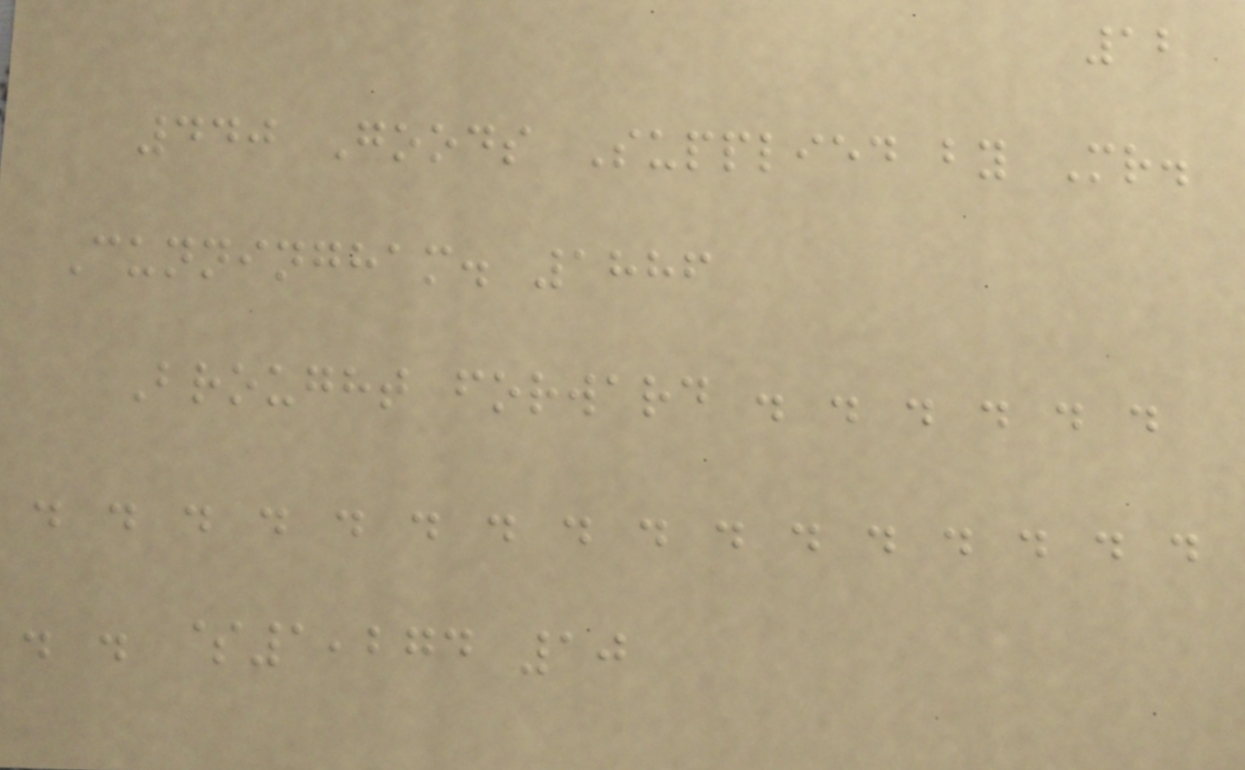12
440 Goods Supplied by Mr.
Cunningham. 1886
Brought forward . . . . . .
. . . . . . . . . . . . . . . .
. . $1,274 10
